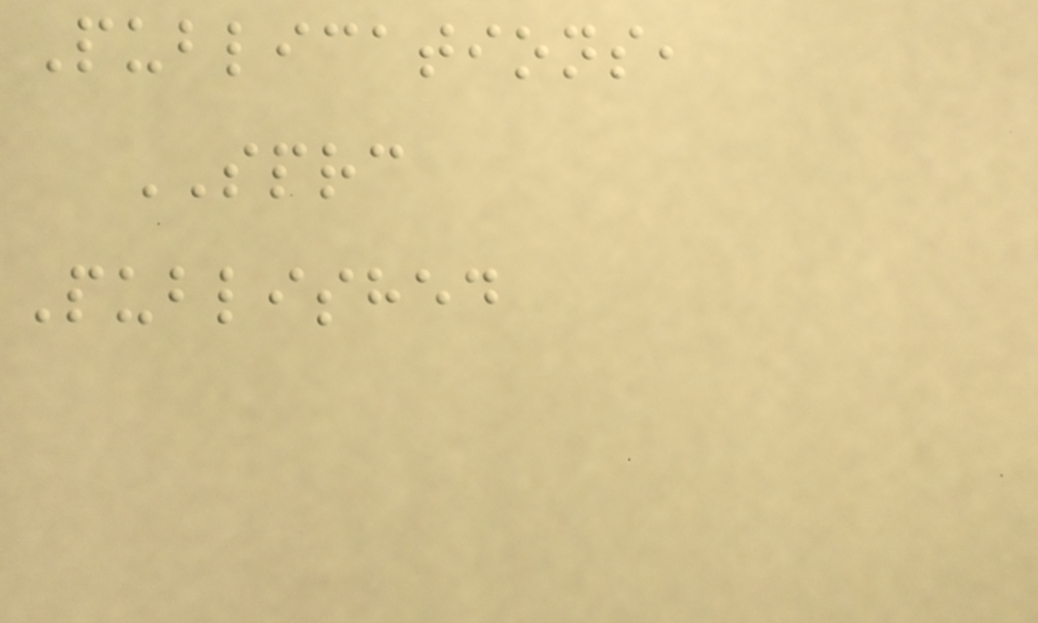Publications,
SPRC
Published
